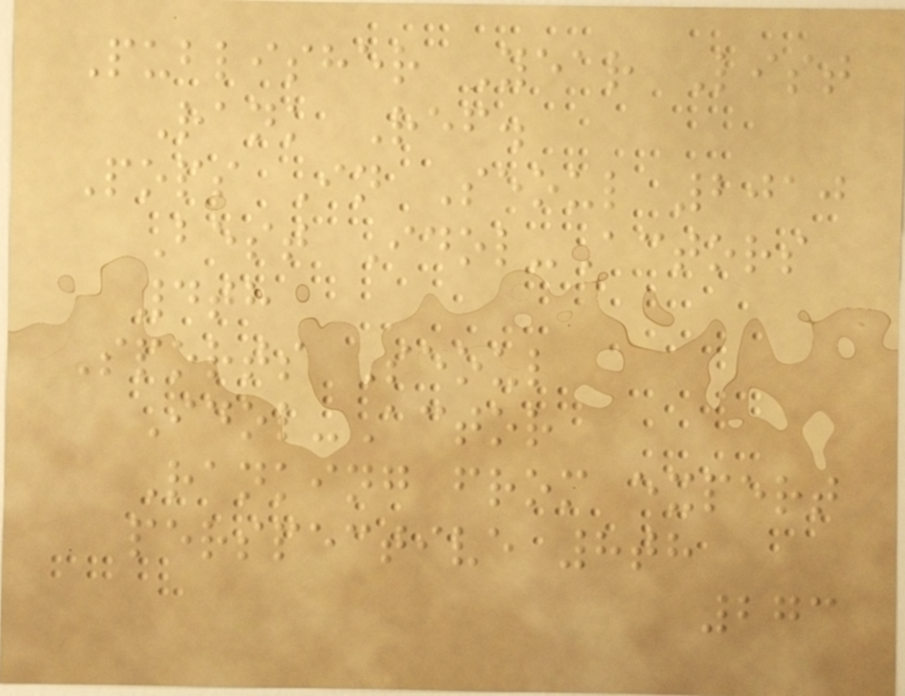Publisher Year List
Rank Ref.
Pops In Seoul 2010
Best Idol-Actors
4th
Sports Seoul
Idol-Actor
Ranking from expert
perspective 8th
273
